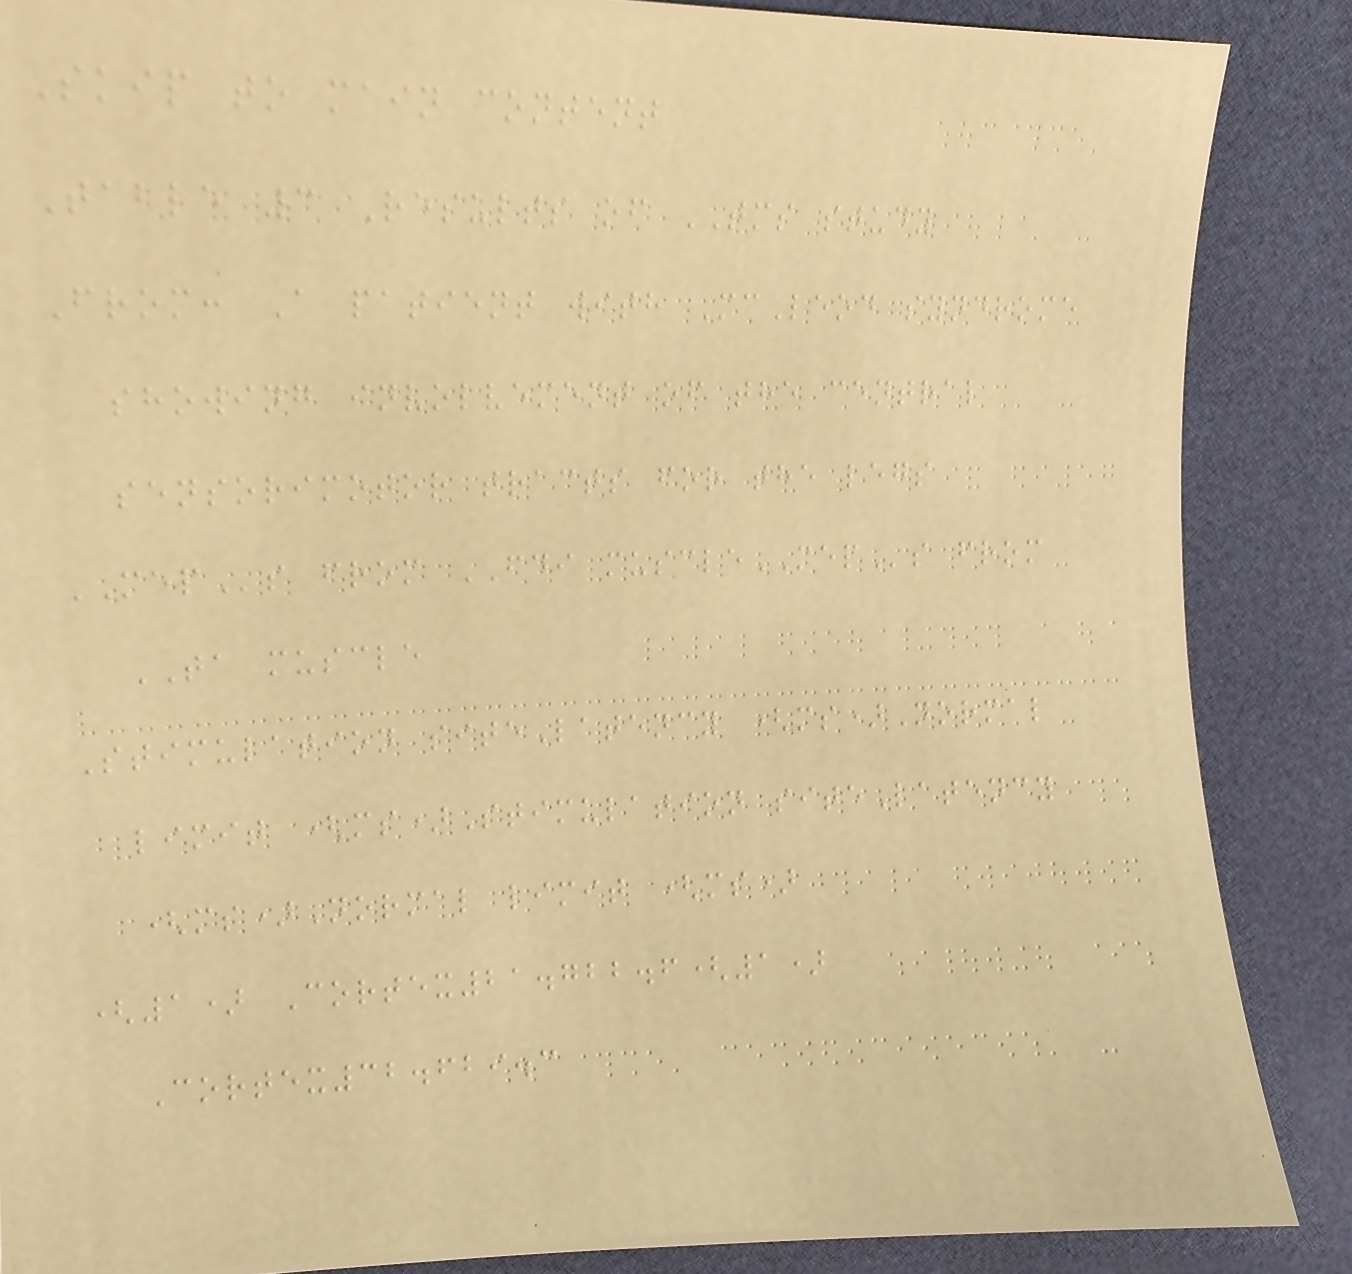Skip to main content
Table 3 Results of TMS study
From: A patient with McLeod syndrome
showing involvement of the central
sensorimotor tracts for the legs
MEPs from FDI muscleMEPs from
TA muscle
Stimulation siteLatency (ms)Normal
limit (ms)Stimulation siteLatency
(ms)Normal limit (ms)
(1) Cortex21.722.6(1)
Cortex32.629.3
